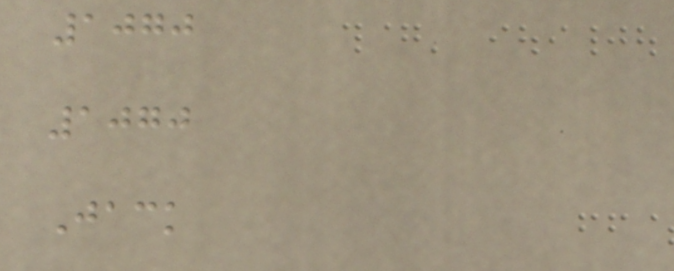1070
1070
Jack
